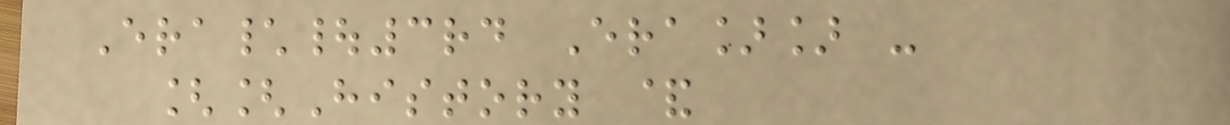Era\|3rd Era]] -
[[History &
